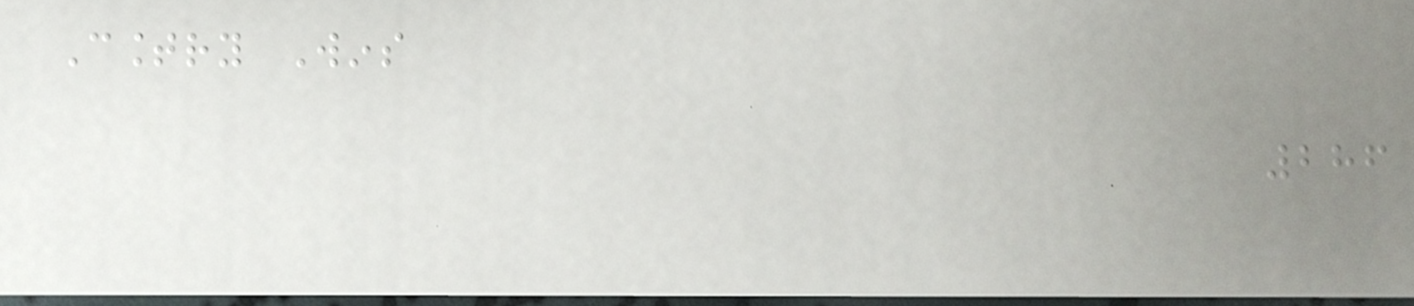Country Wins
286
